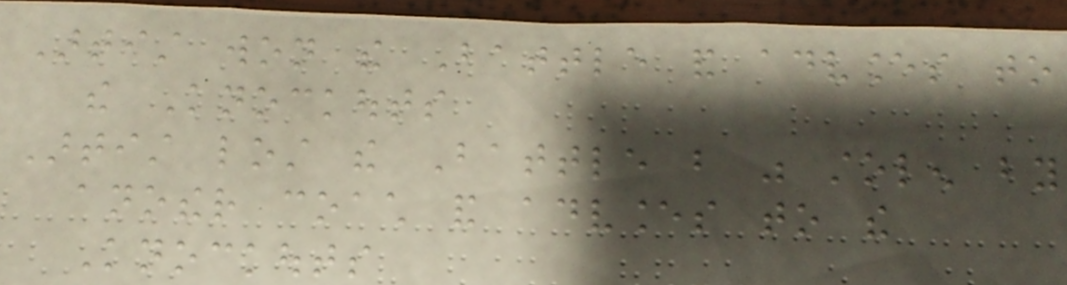Artist won the Battle and advances to
the Knockouts
Artist lost the Battle but was stolen by
another coach and advances to the
Knockouts
